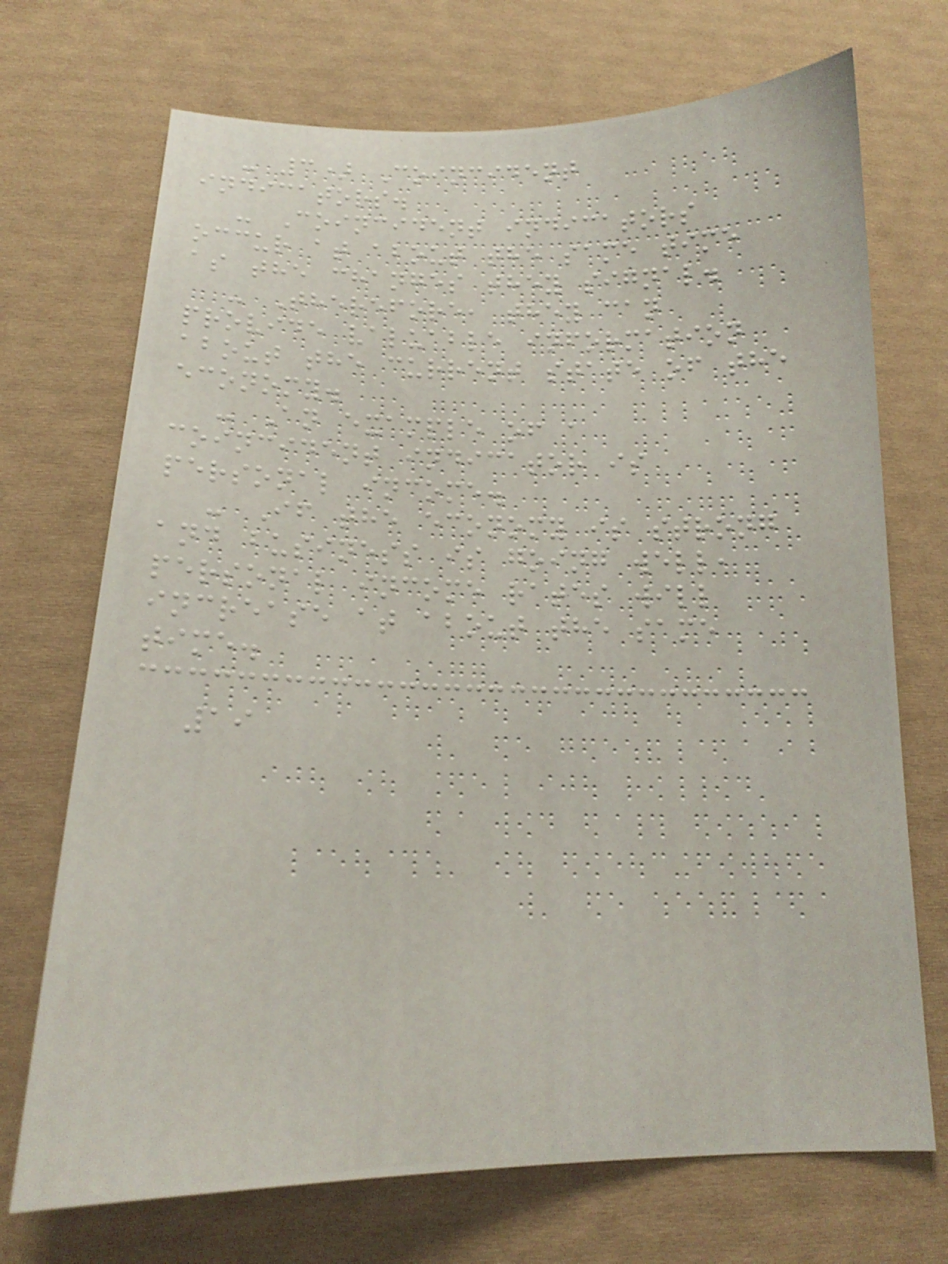- 3) Coincident
indicators.
- Coincident indicators
occur at about the same time
as the changes they signal.
- Therefore, they can
provide valuable information
about the current state of the
economy.
- An example of a
coincident indicator is
personal income.
- If the economy is strong
and business is going well,
personal income rates will
increase at about the same
time.
19
